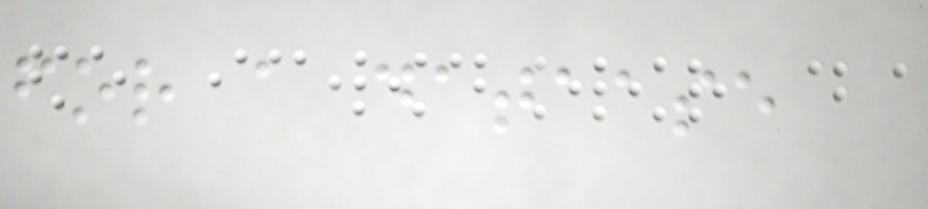for a dataase
